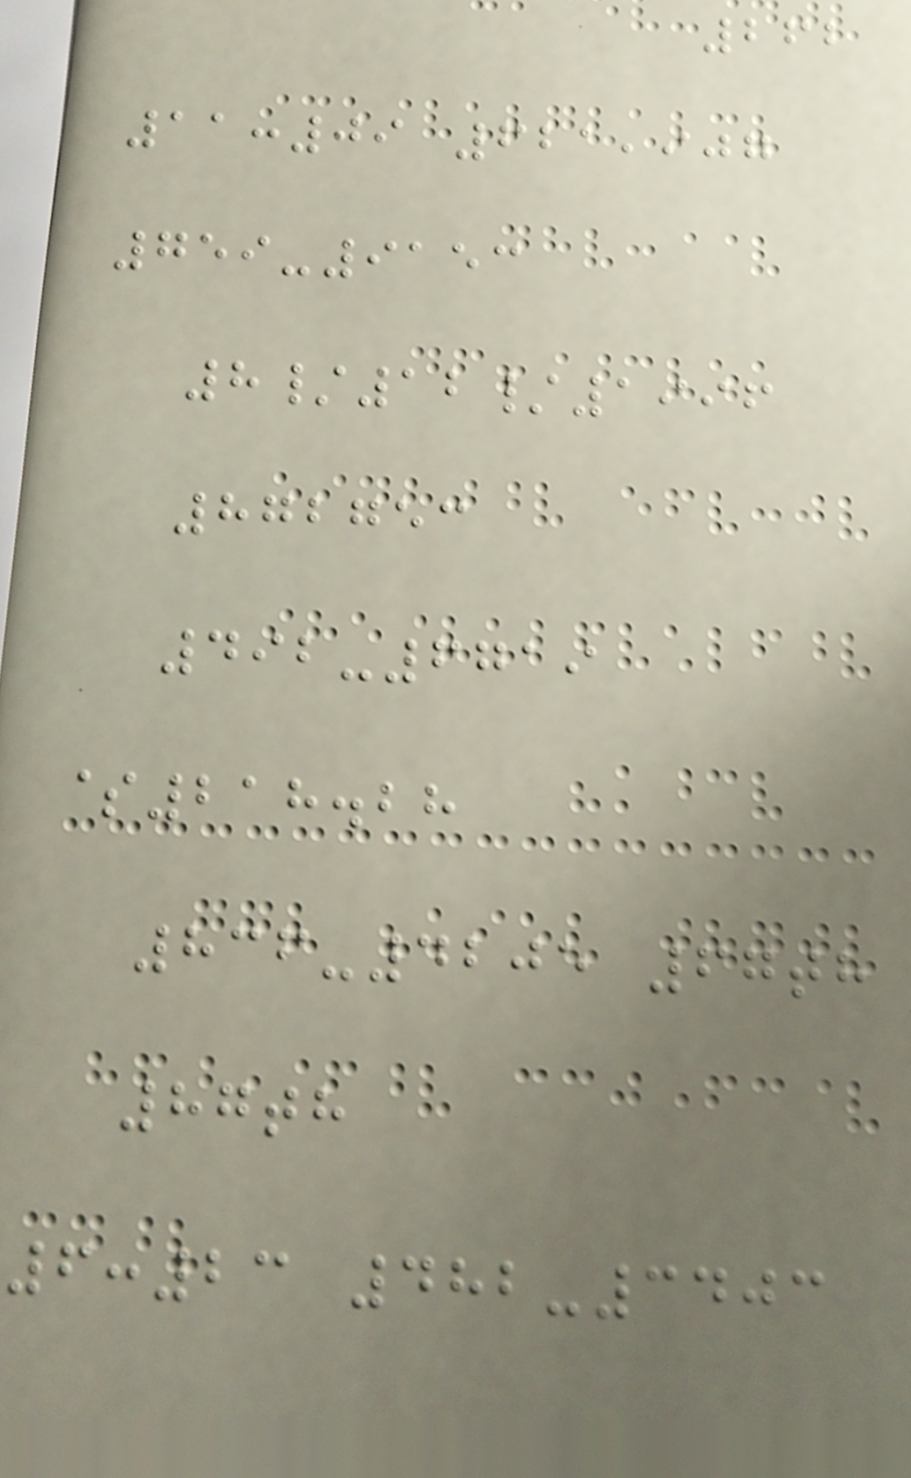262
11:09 621,907
759-9153
8/12/1996
872753
492-6719
$218.28
836-4205 67th
87th
6:23 482-3403
